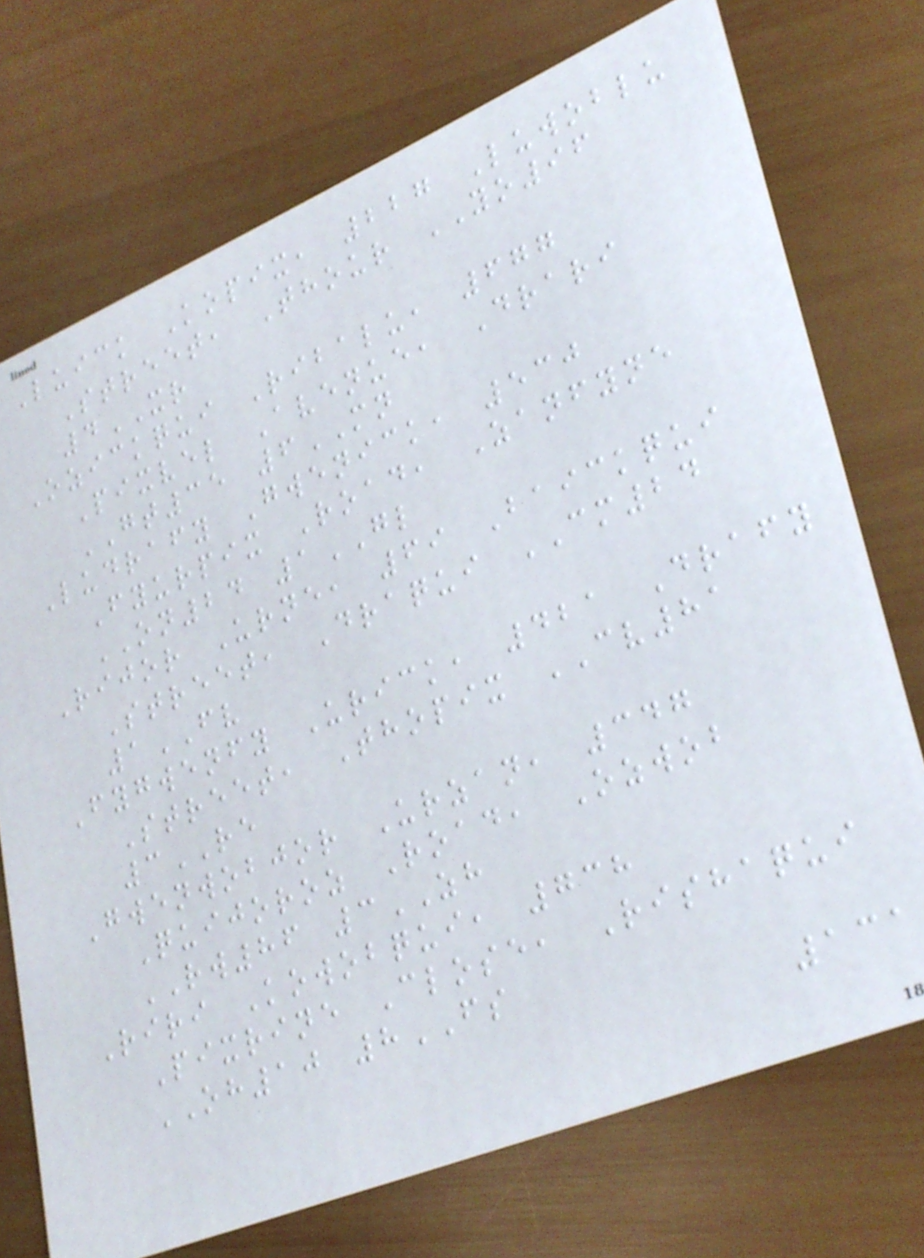Luick Kopix, 227 Luwoblu
Street, Thour YO96
4XR
Ozickqui Ribalu, 677
Pixvel Avenue, Drari
GT35 6MN
Ludrafy Gwenick, 530
Fyurpix Road, Zanfyne
ON24 1GL
Rijor Urne, 69 Baickqui
Street, Draqui CM24
1FV
Fygwenfy Urick, 421 Drafy
Street, Thopix CV81
3RE
Gwenwobjor Urzan, 347
Quijoroz Road, Ozwob
RW86 3ZH
Riri Kowobqui, 738
Pixrine Close, Rishaqui
OH10 8FS
131
